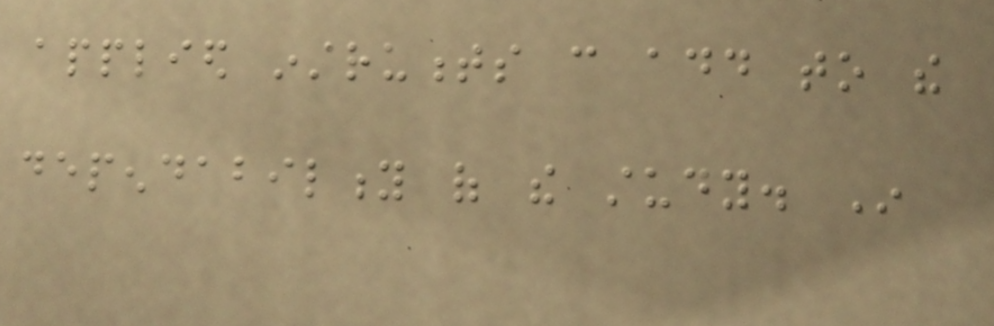applied instruments can add to the
dependability of the study. In
